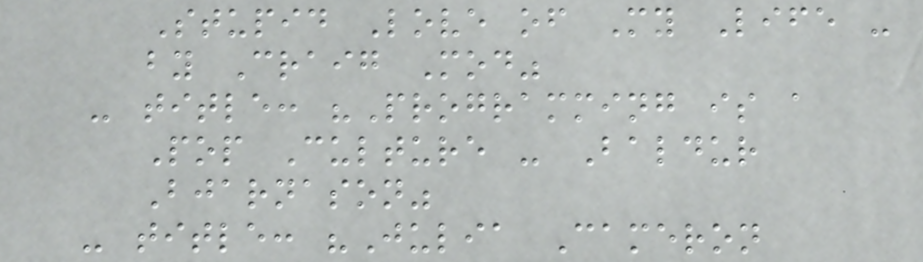Stupid Love of My Life -
by Craig Mod"
- title: "Programming is a
Pop Culture - Baldur
Bjarnason"
- title: "Julia Cameron
